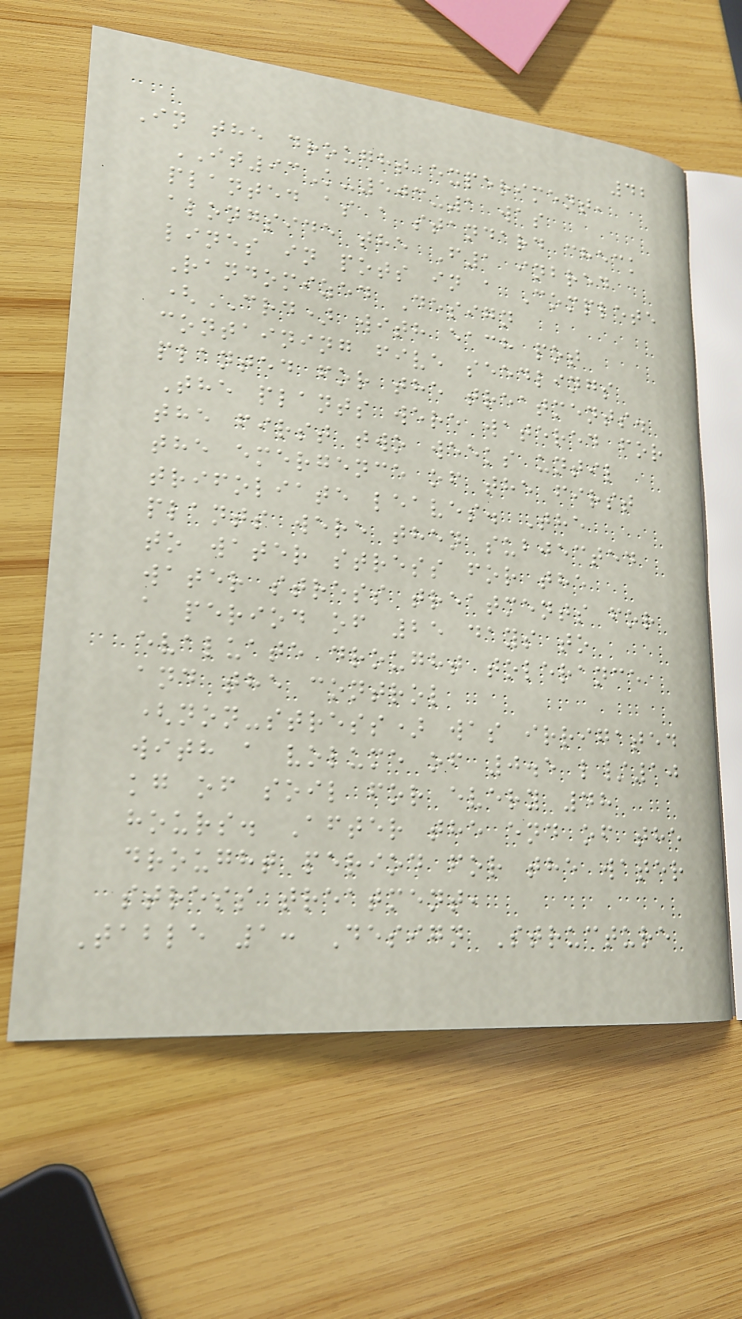42
In the drought experiment,
IT93K-503-1 was
planted as a standard check
alongside the F1 inbred
lines in pots in a Complete
Randomized Design
(CRD) with each pot
containing five seedlings
planted for the treatments.
The plants were watered for
the first two weeks until
the emergence of the first
trifoliate leaves. The
plants were then subjected
to water stress for the
water stress treatments for
a period of 25 days to
evaluate drought tolerance
and the control
(non-stress) was irrigated
with a volume of 0.5 l/10
kg of soil for every 48
hours. After the end of the
drought period for the water
stress treatment,
Table 1: Design Structure
